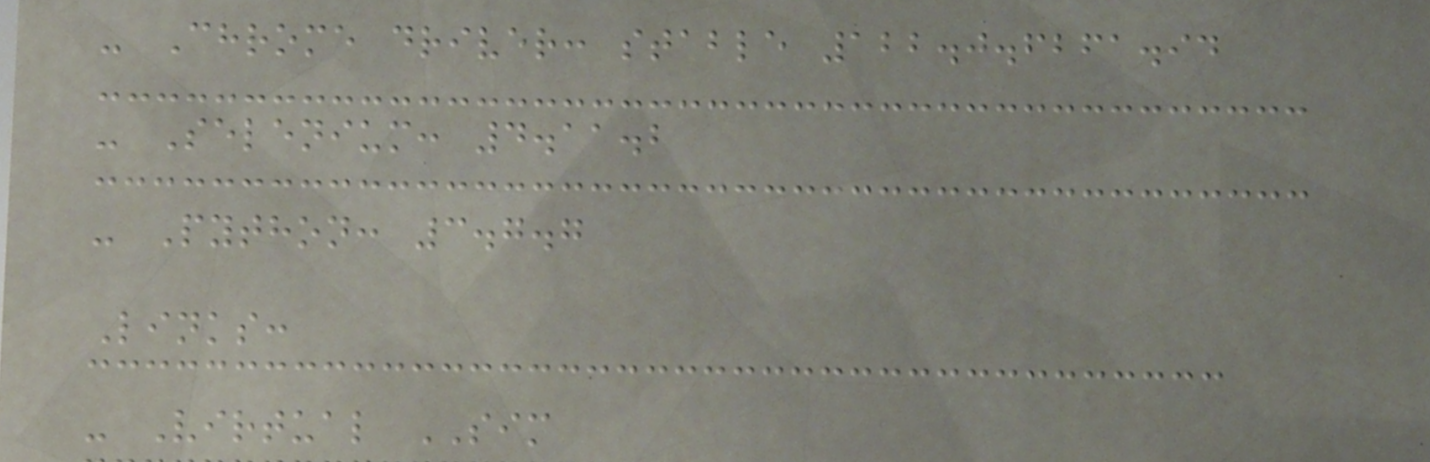- Chrome driver: stable 122.0.6261.94
- Selenium: 4.11.2
- Python: 3.7.7
Links:
- Virtual SIM
